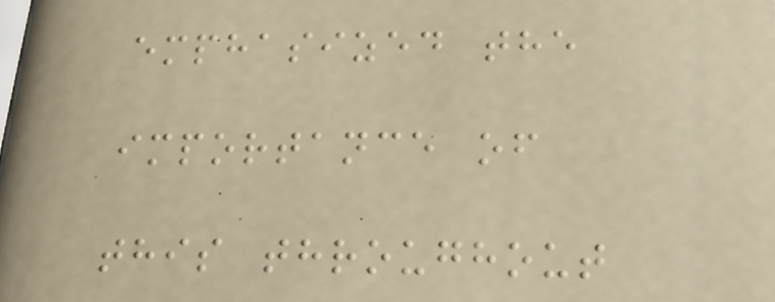emphasized the
importance of
this throughout
